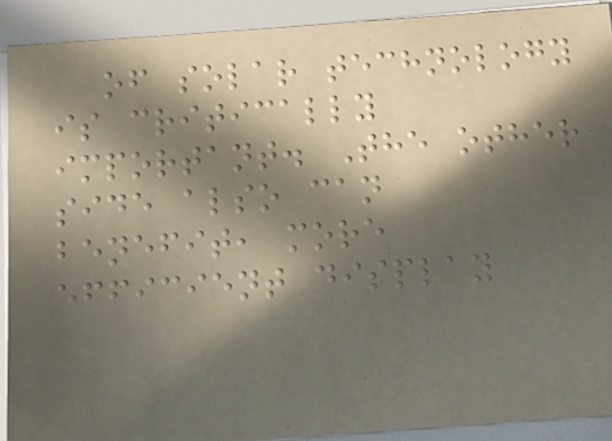of solar technology
is critically
important. The other
side also can
benefit, more
efficient display
